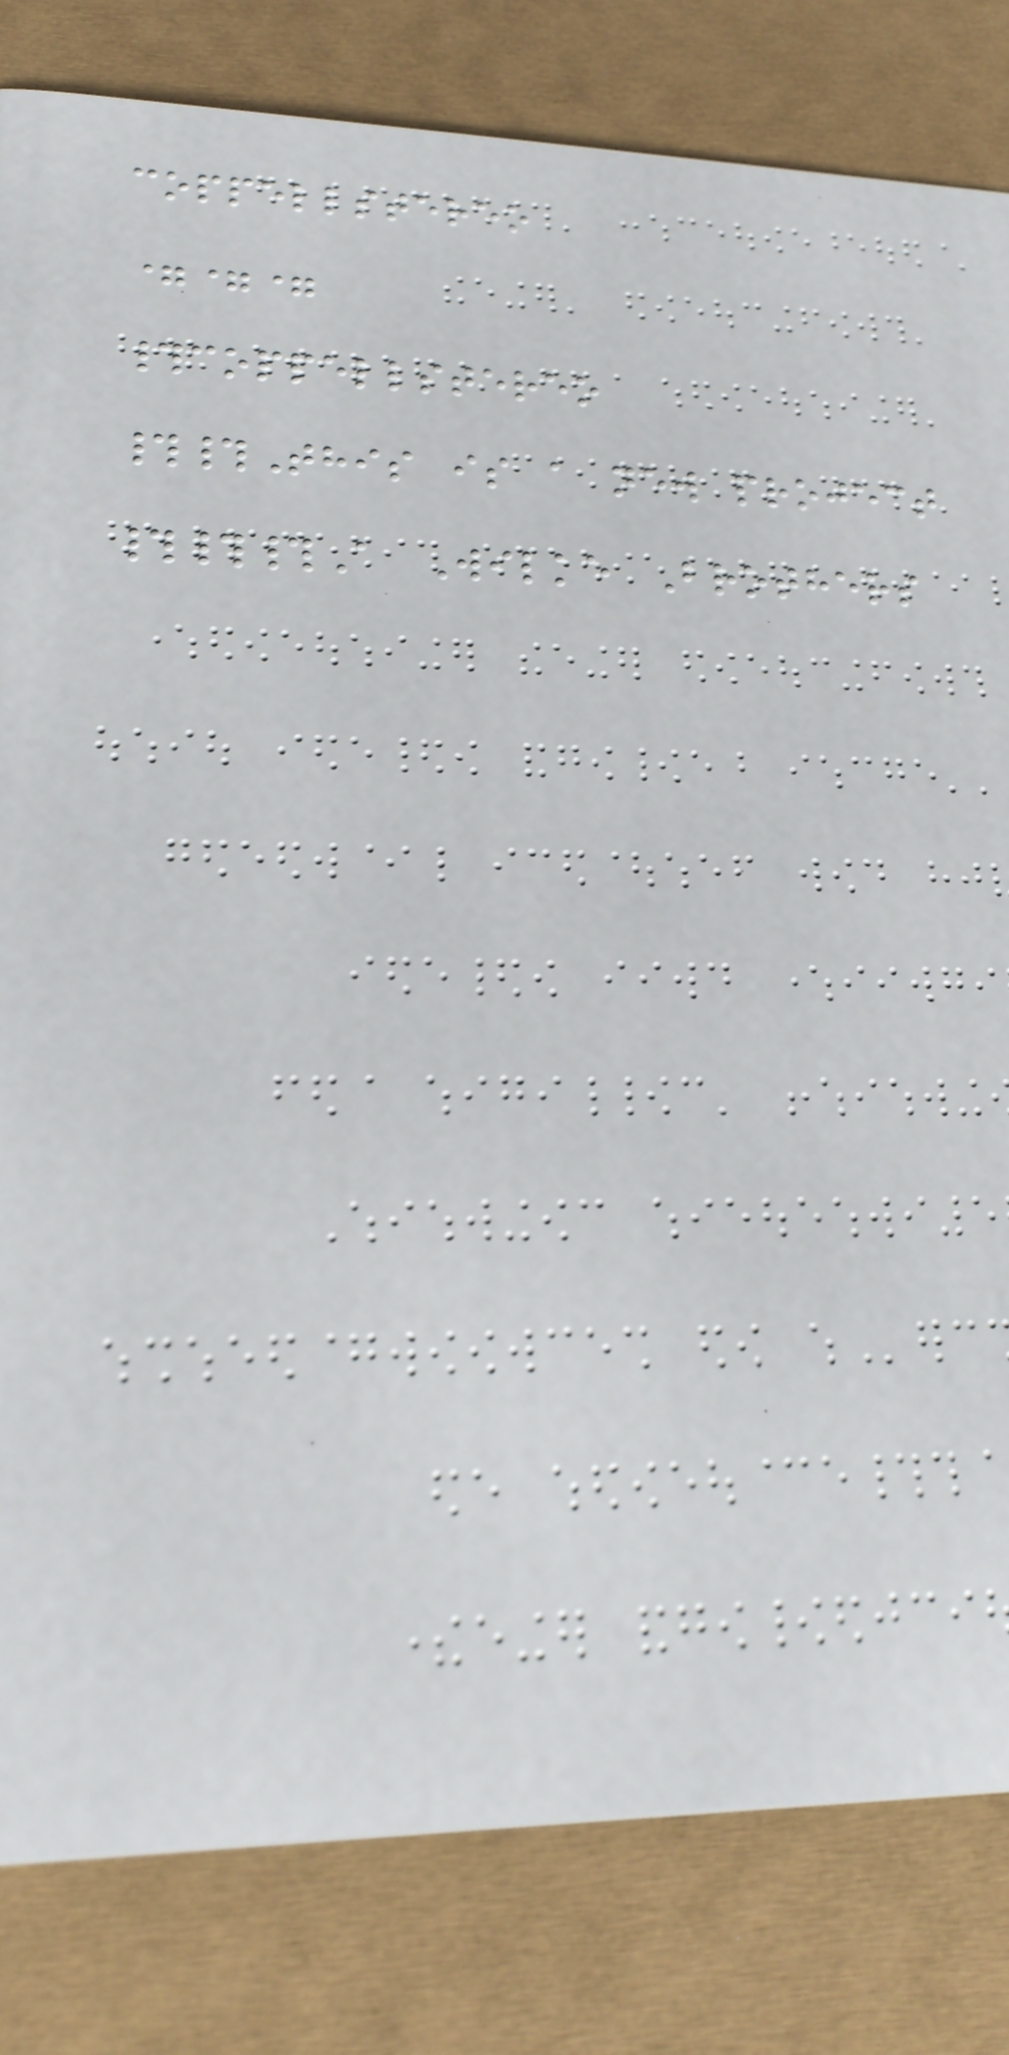coppellstereo
===
#coppellstereo
##This is a new project
###A Wilke Brothers
